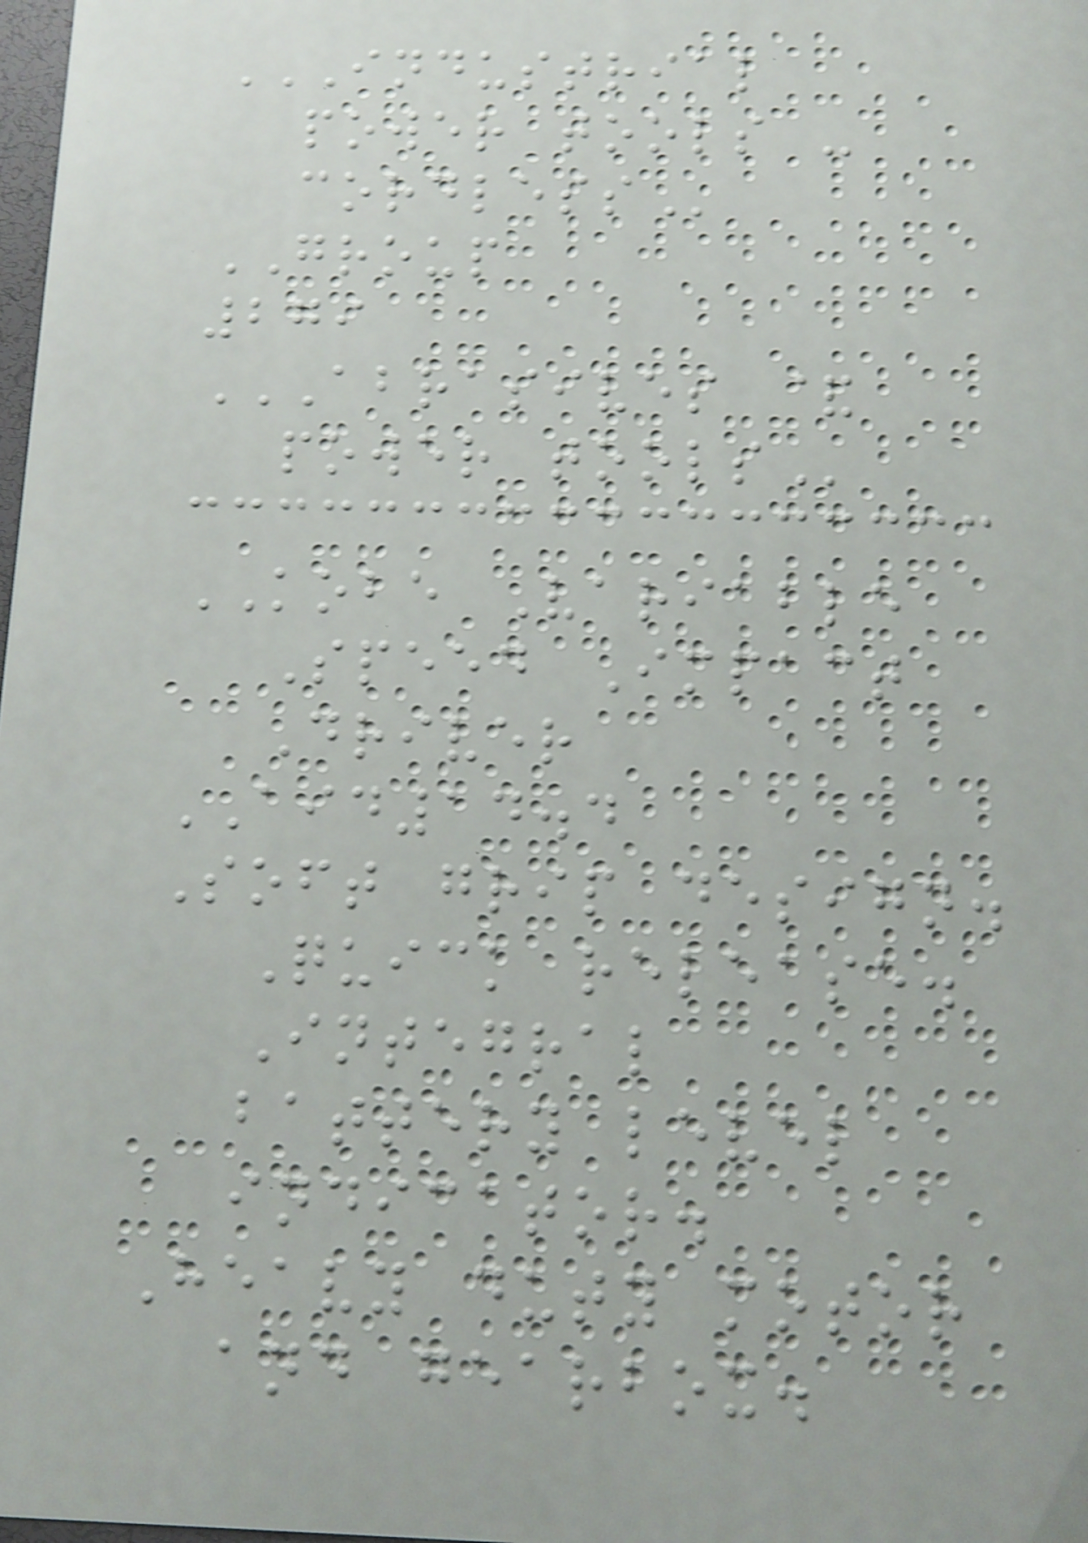INDUSTRIAL
POWER TOOLS -
CORDLESS
GROUP
279
ABRASIVES &
POWER TOOLS
KOBE Variable
Speed Impact
Driver
AID14.4
Soft grip design.
Quick release.
Integral
battery level
indicator.
Heavy duty motor
and gearbox.
